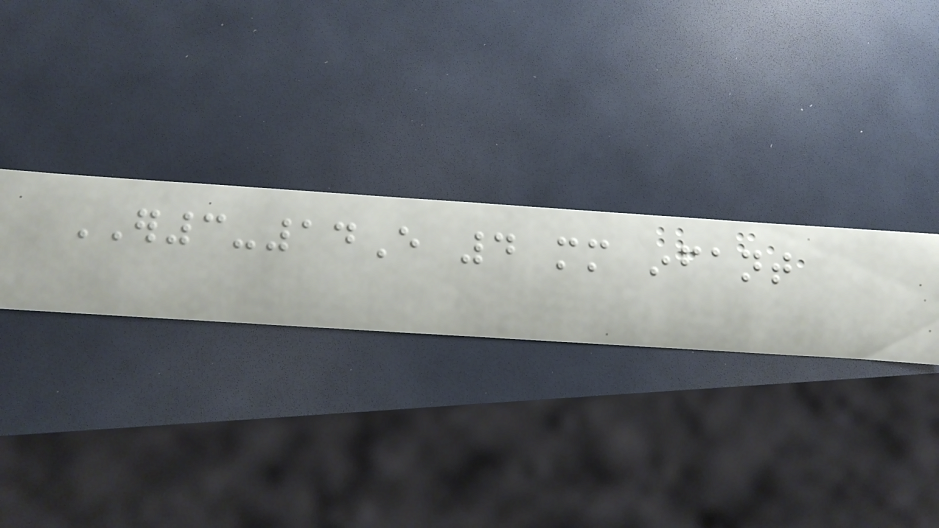ER3-14E 4 mm infant
